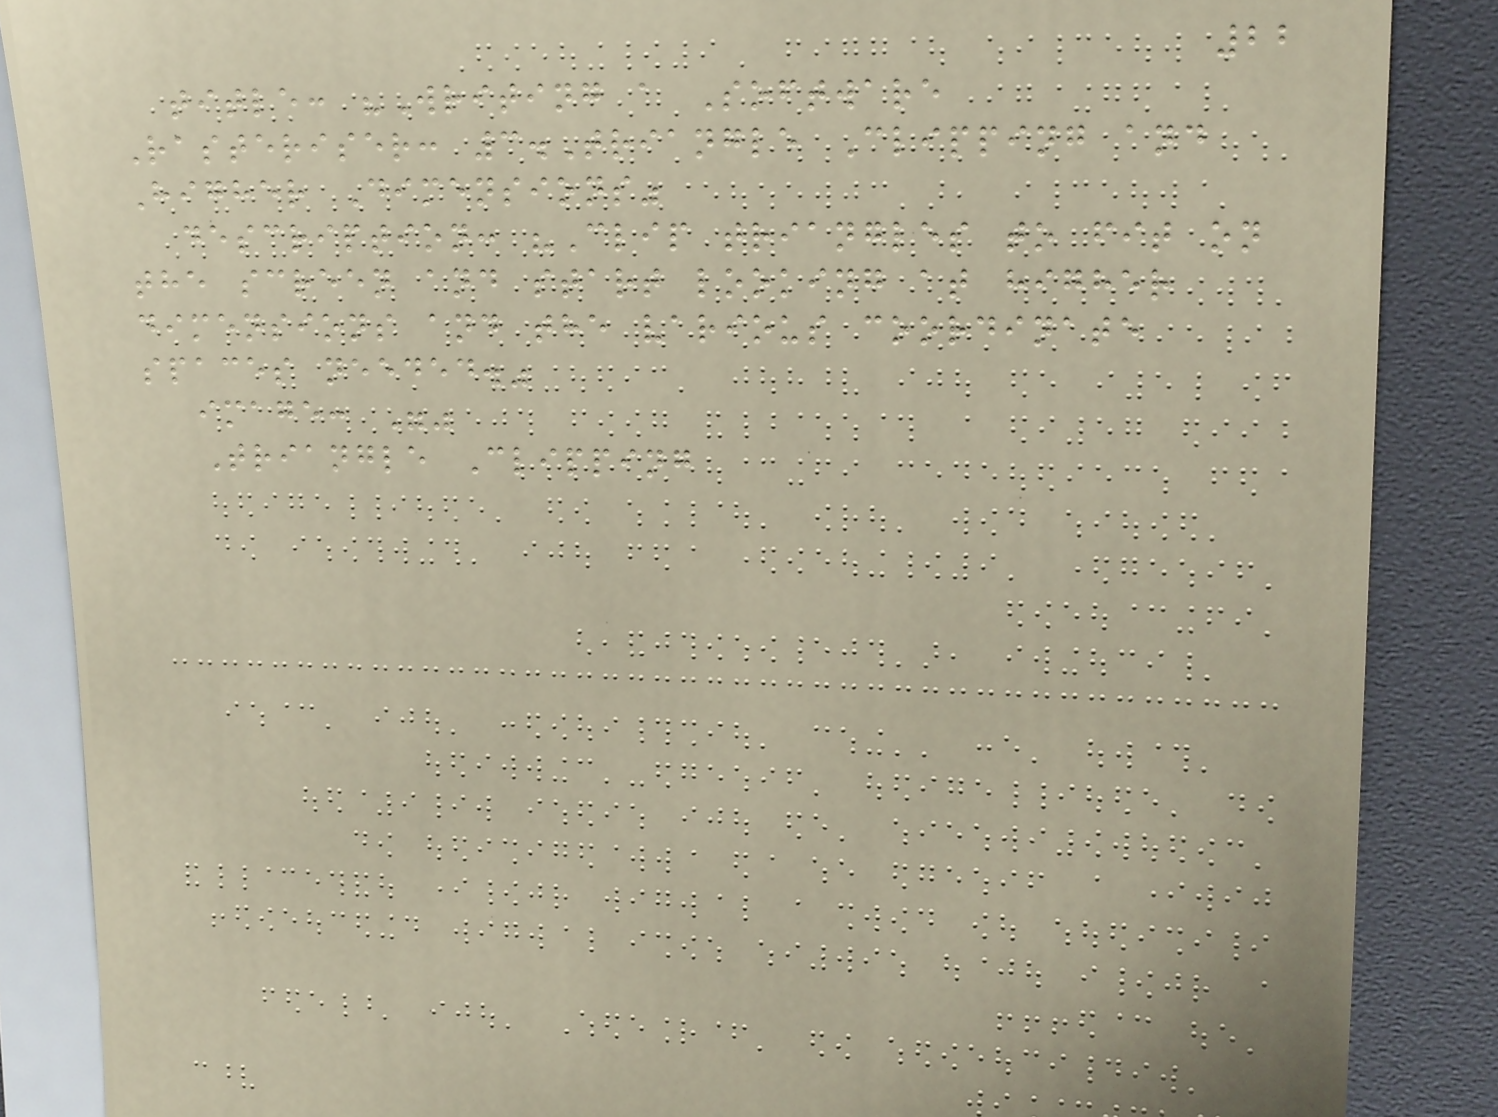22
title: "Writing a Software
Rasteriser: 3.Triangle Clipping and
Higher Dimensions"
description: "Clip triangles to fit on
the screen and start looking at higher
dimensions and the various coordinate
spaces needed."
image: ""
Triangle Clipping
